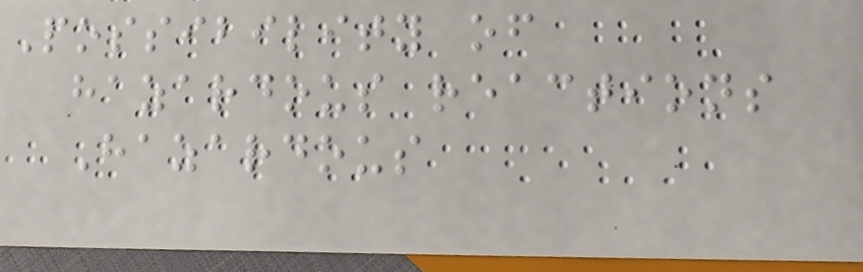Possibility of
hazardous reactions
Hazardous
